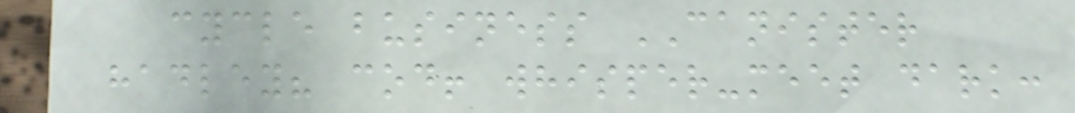cycle business CANISTER
hadley? cod! whisper-meet dark:
